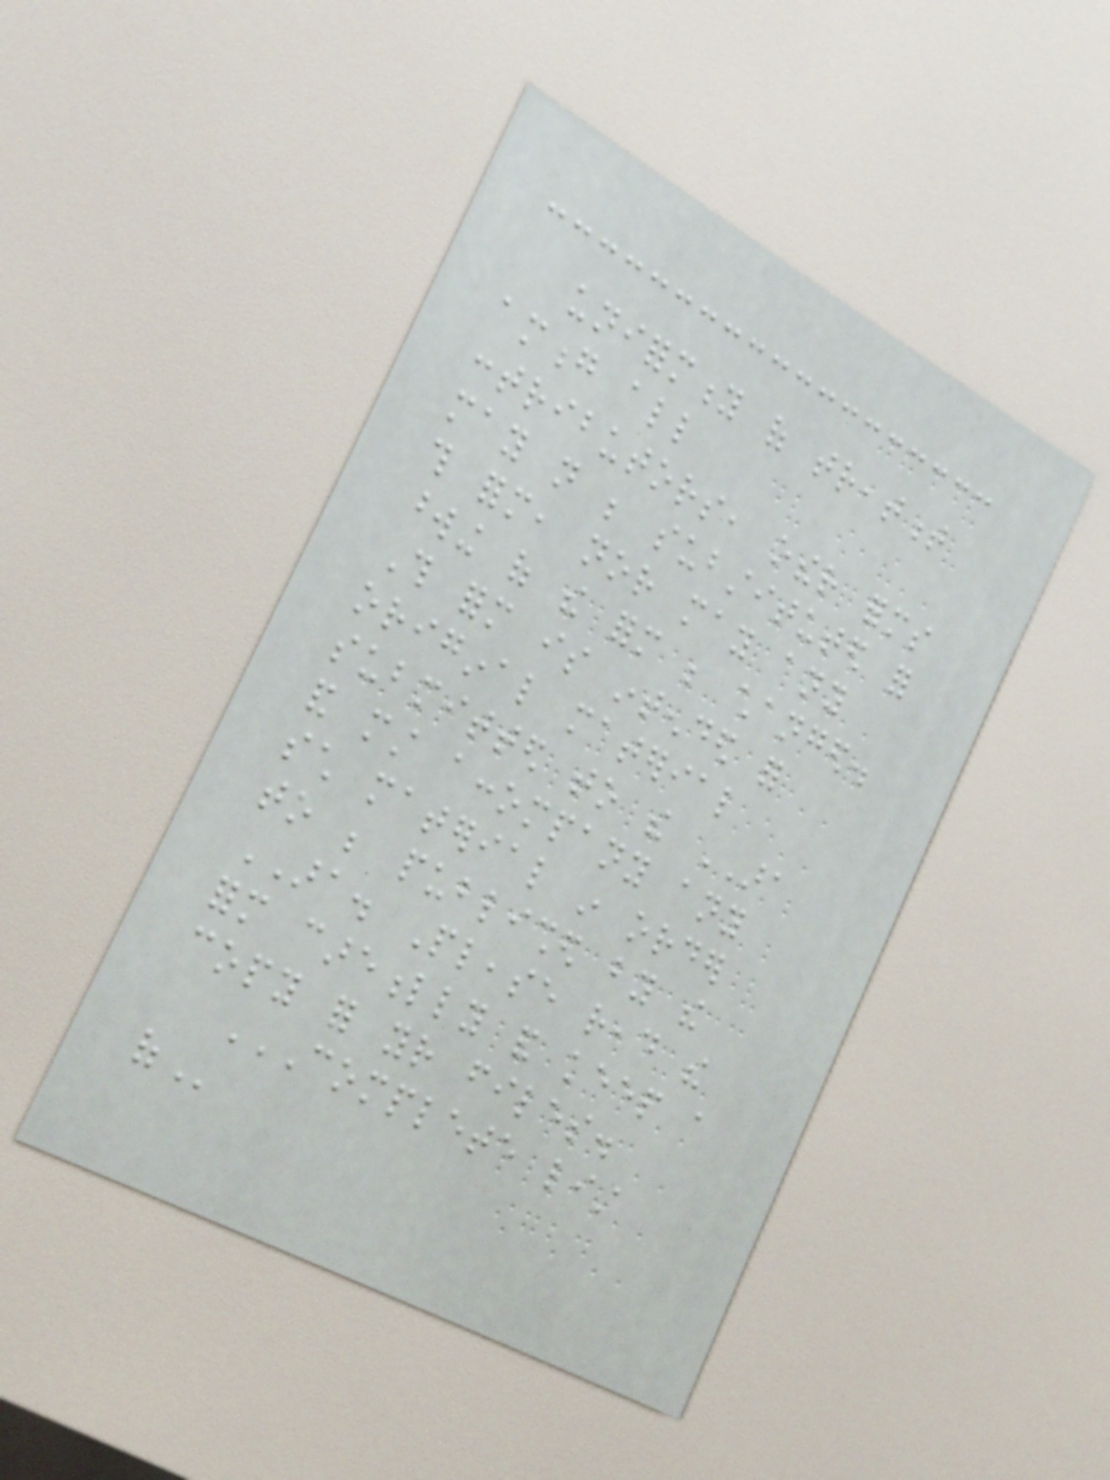uniformity of treatment
among all
contributors, other forms
may not be substituted for
this form, nor may any
wording of the form be changed.
This form is intended for
original material
submitted to the ARA
and must accompany any
such material in order
to be published by the
ARA. Please read the
form carefully and keep a
copy for your files.
COMPLETE LIST
OF
